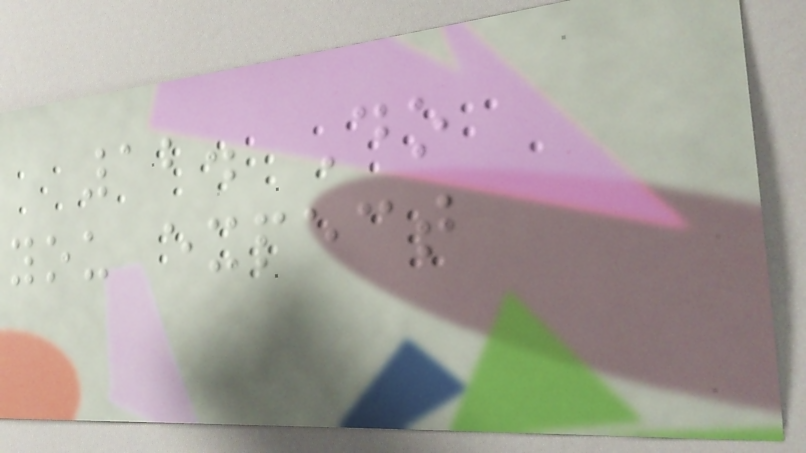12. Do
you expect
